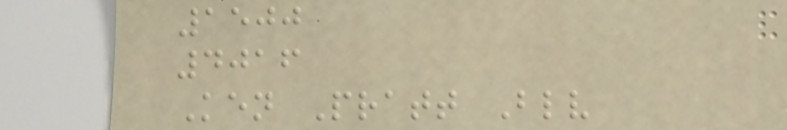1500
4016
Ken Pratt Blv
